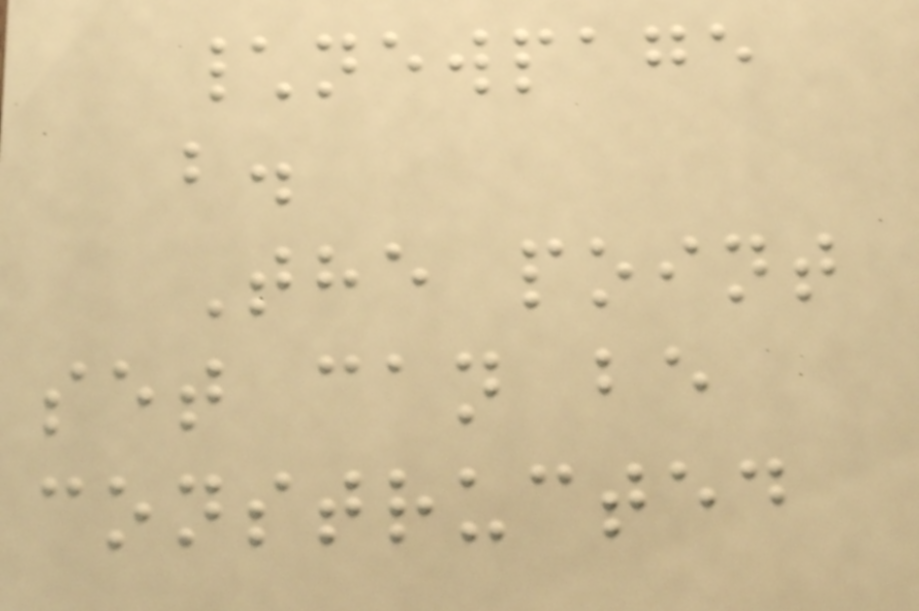\newpage
b.
The point
set can be
constructed
